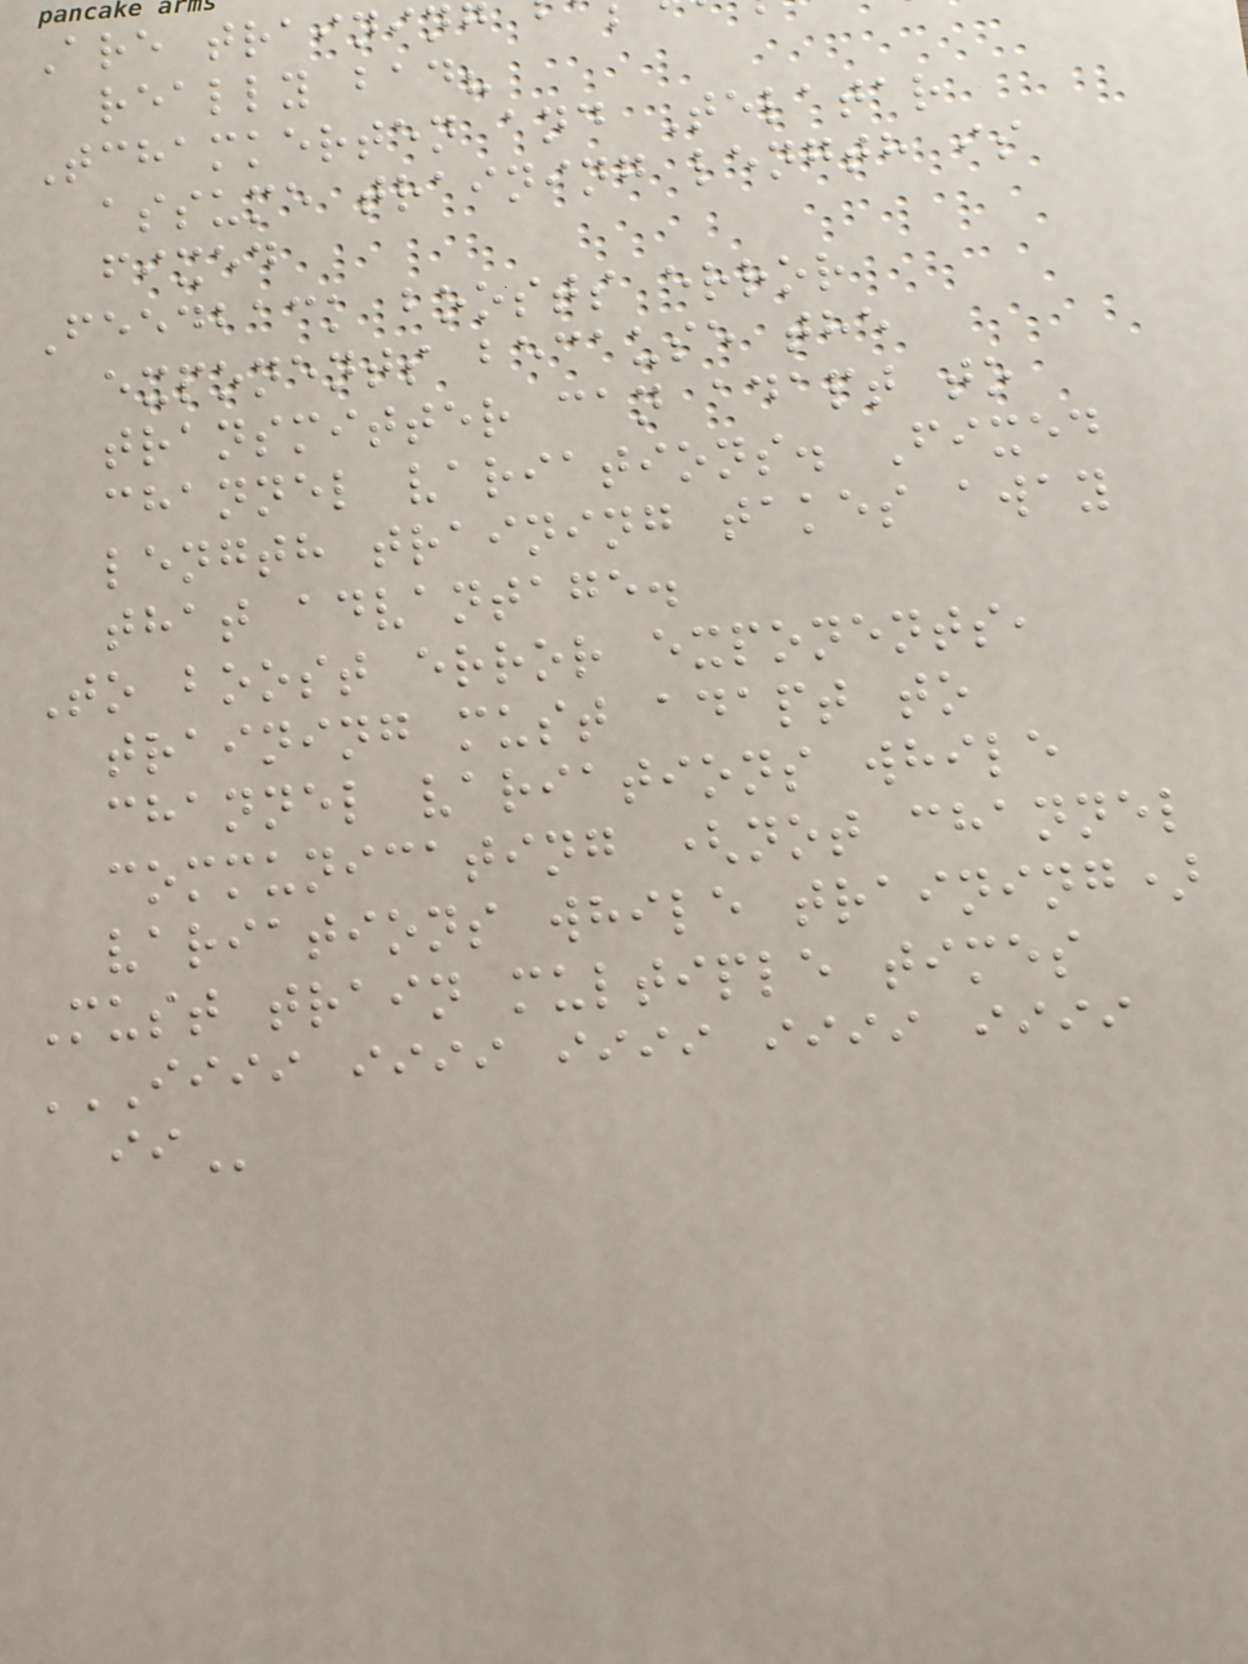Are trainin
really bad?
Tchamkerten and Telatar
assume training length is
fixed
Feedback boosts error
exponents because the
transmitter can adapt to
channel variations. Fixed
length training takes away
that advantage.
To boost error exponents,
training must adapt to
channel variations while
communicating (not channel
variations while training)
Must train multiple times
IIII IIII IIII IIII IIII
